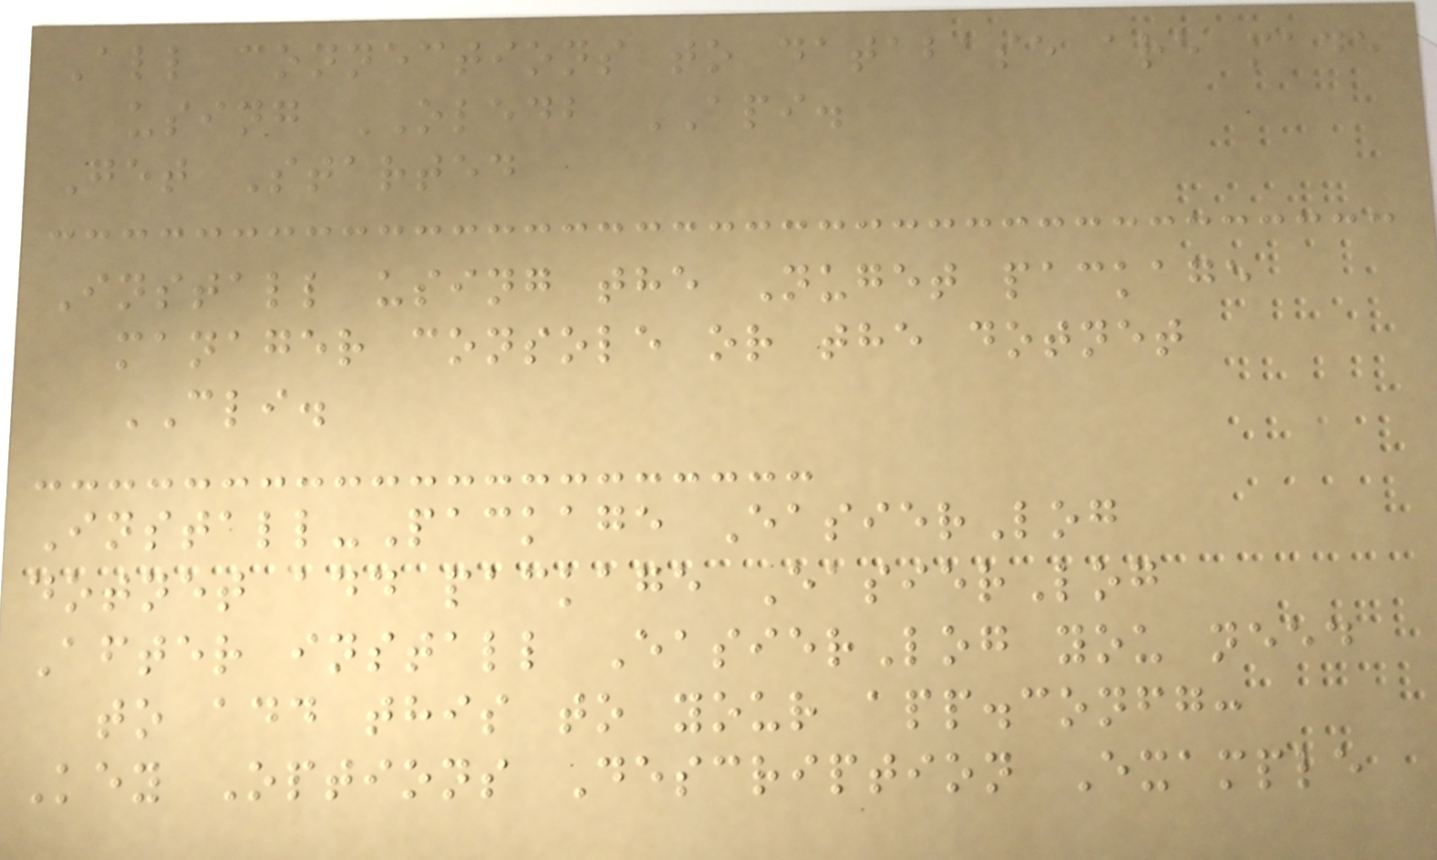All connections to database are made
using OLEDB API.
Get Started
Install using the Nuget package
manager console or the dotnet
CLI.
Install-Package EasierLog
dotnet add package EasierLog
After install EasierLog you need
to add this to your app.confg:
Key Options Description Example
